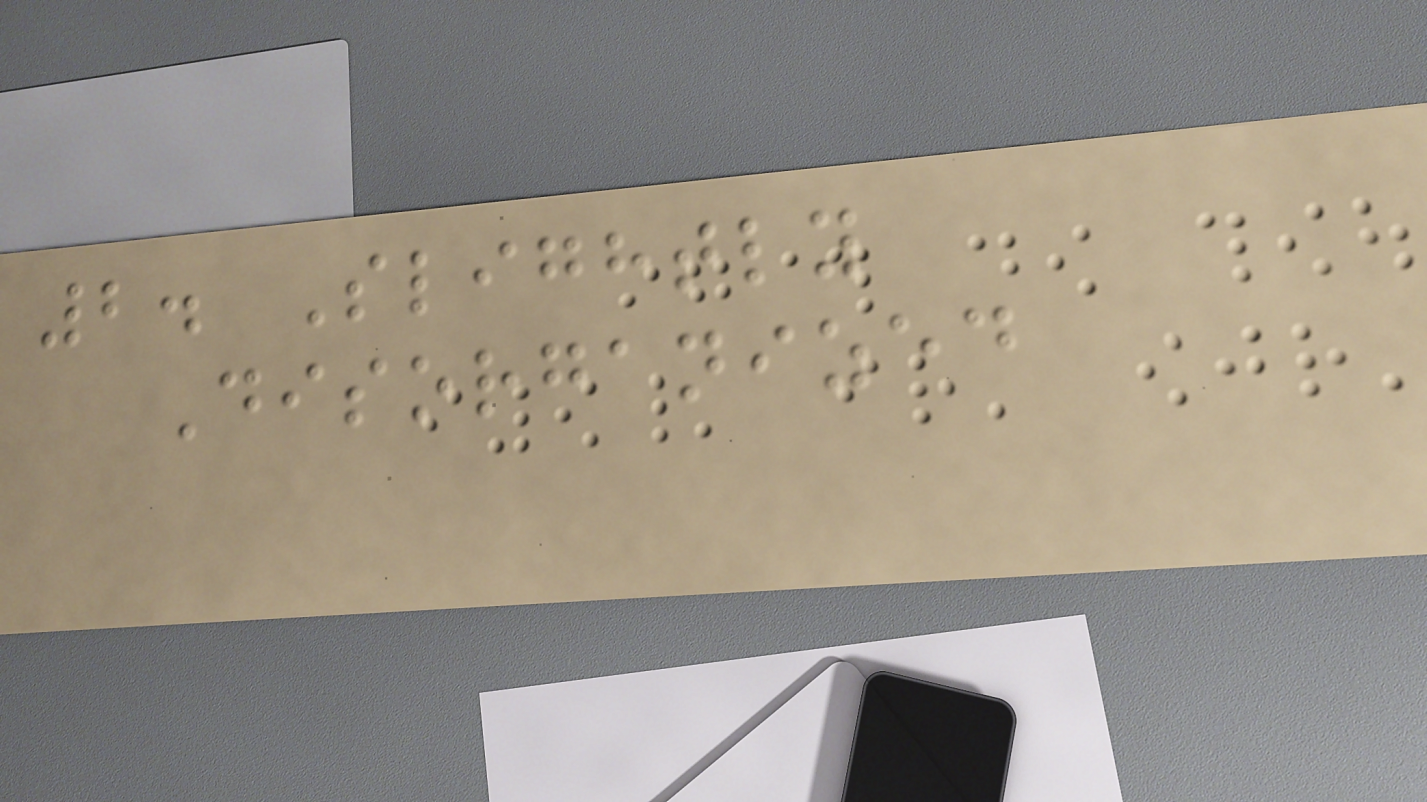2. Slightly
Disorganized
